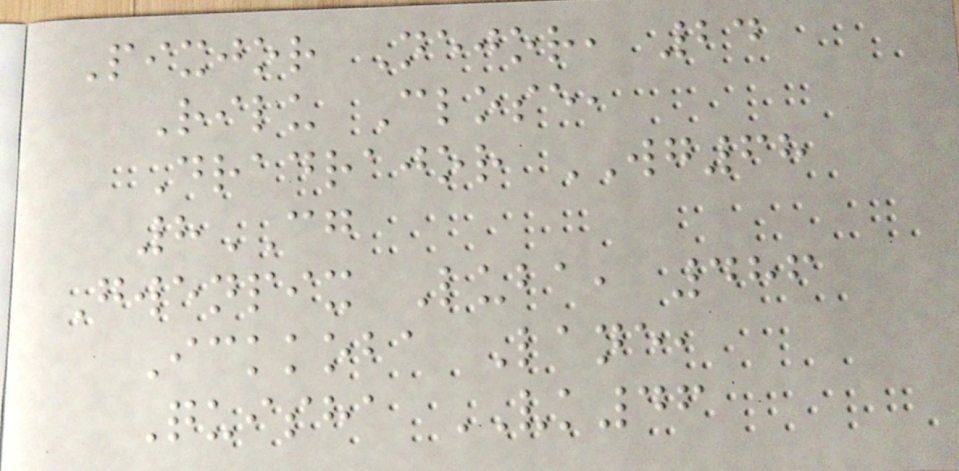Pixjor Nejor, 24
Rilu Close,
Dradrajor WG68
8CG
Gwenpix Luba, 486
Ickkoba Lane,
Quisha VK46
